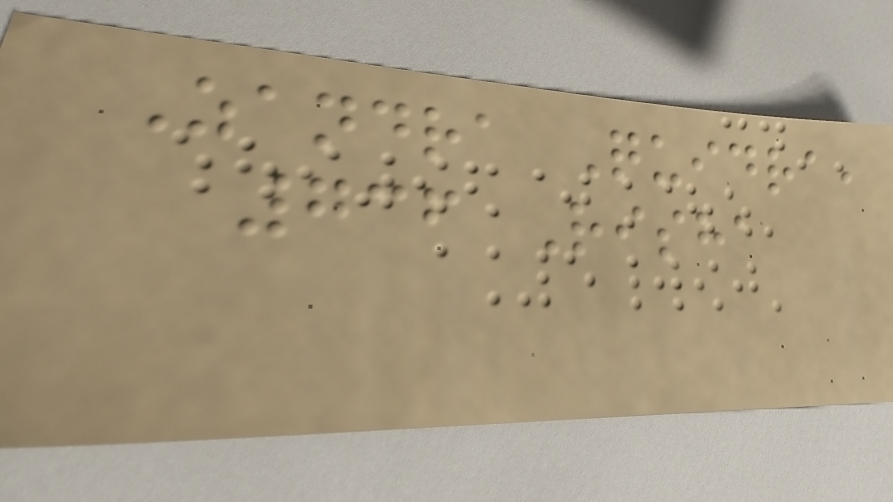Zandra Quidra,
736 Risha
